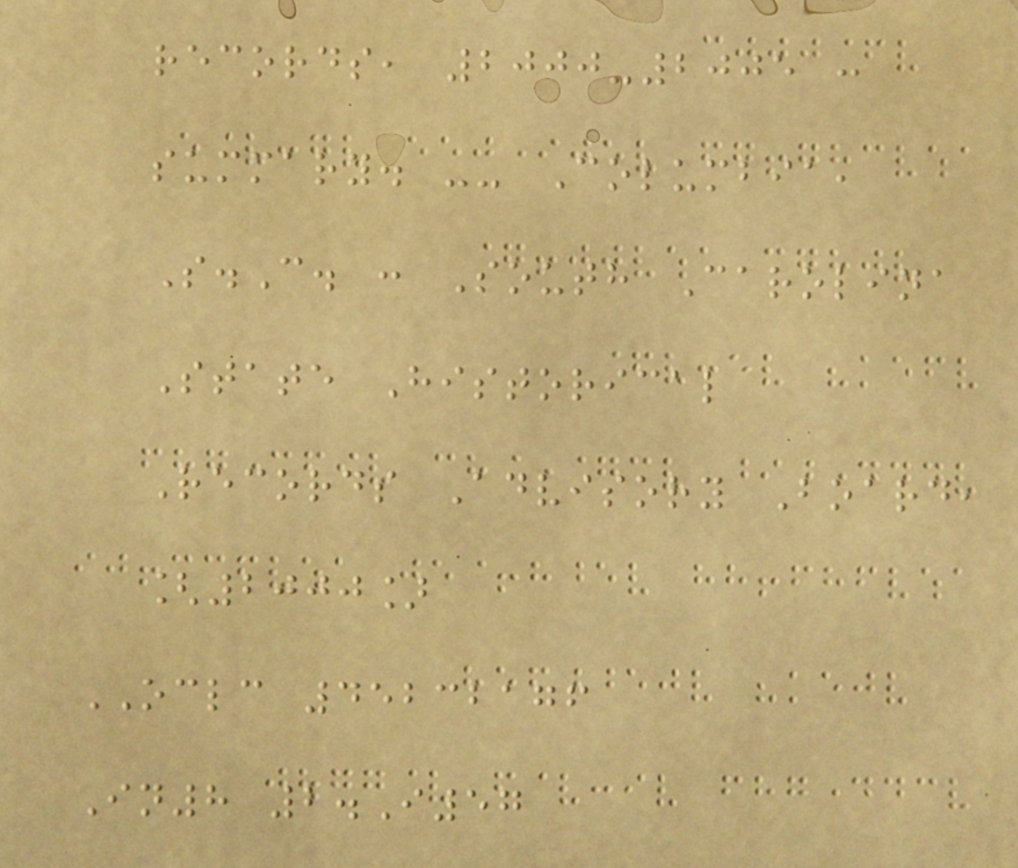records, 2000-2005 :
summary. -- Columbia,
S.C. : South Carolina
State Historical
Records Advisory Board,
[2000]
OCLC 45232176
In8 2.I57
